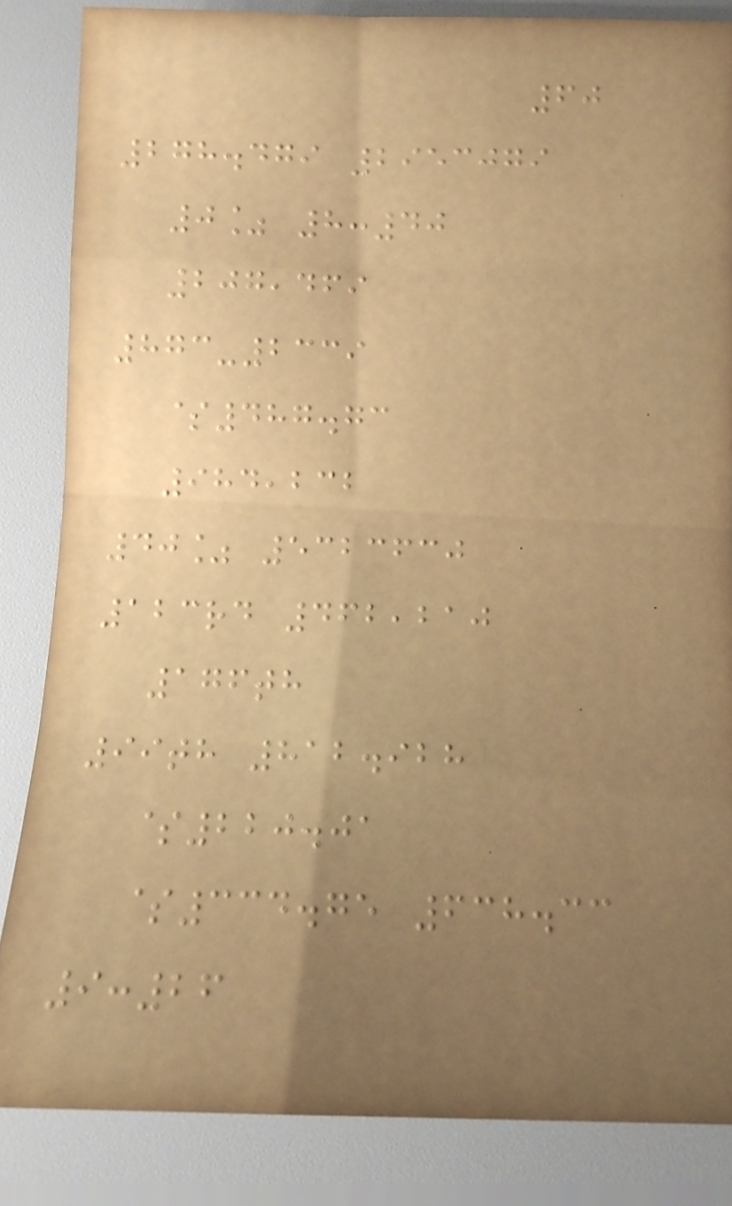60
278.479 2953079
0% 8:40
207,469
873-2339
$487.73
984,232
40% 5323630
123rd 462,210
176th
99th 812.928
$220.01
$334.75 638.33
9:26
